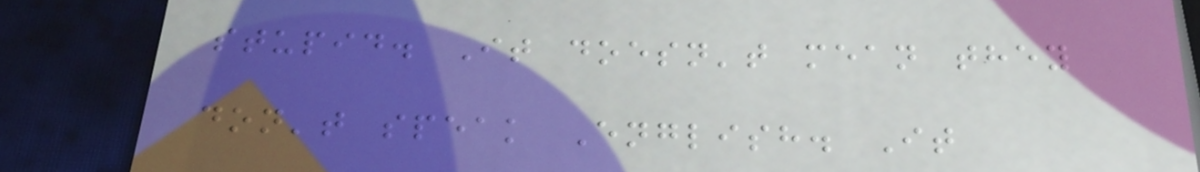stupid. It doesn't mean they
don't speak English. It
